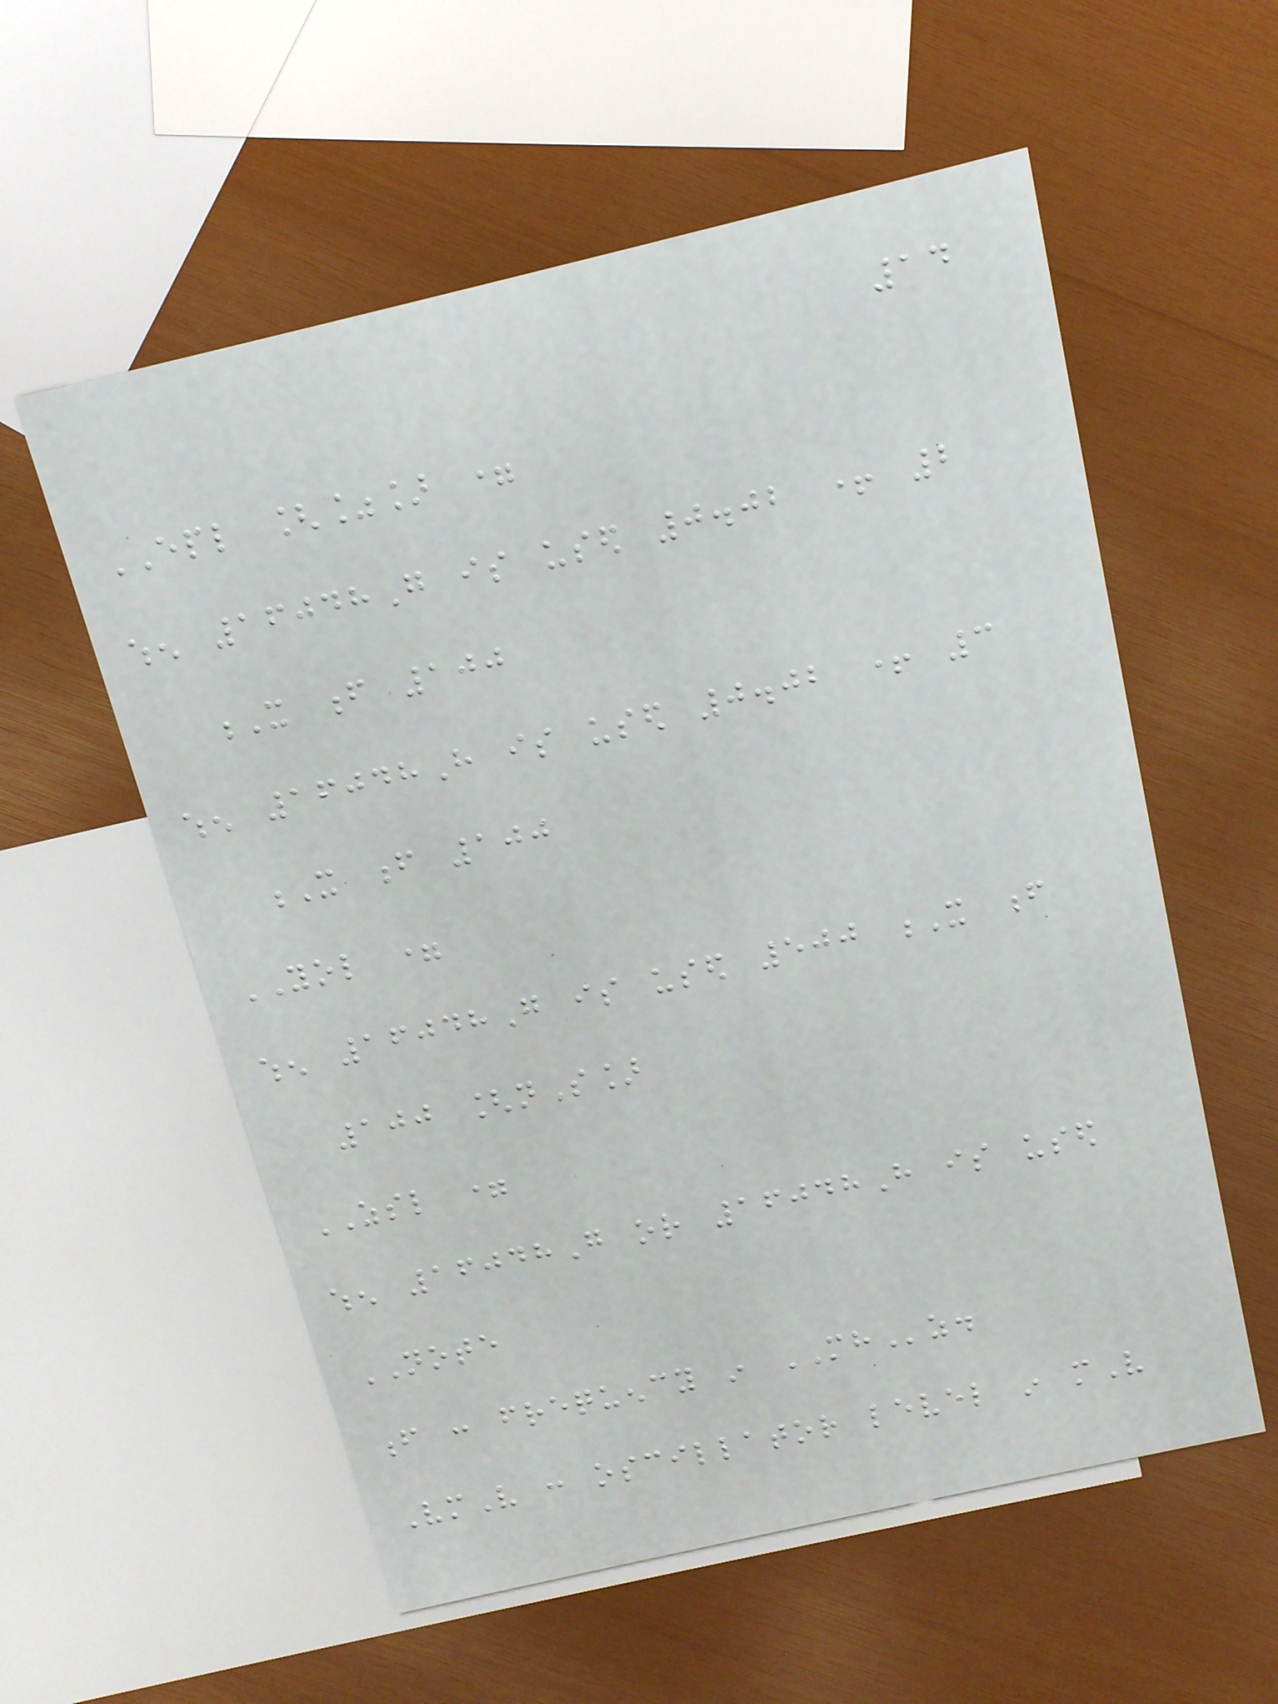14
EPL [%] =
when 16048G is used 0.02 + 2
X f 100
when 16048H is used 0.02 + 3
X f 100
YOL =
when 16048G is used 500 X f
100 [nS]
ZSL =
when 16048G or 16048H is used
NOTE
f : frequency in MHz.
VmV : oscillator level in mV
